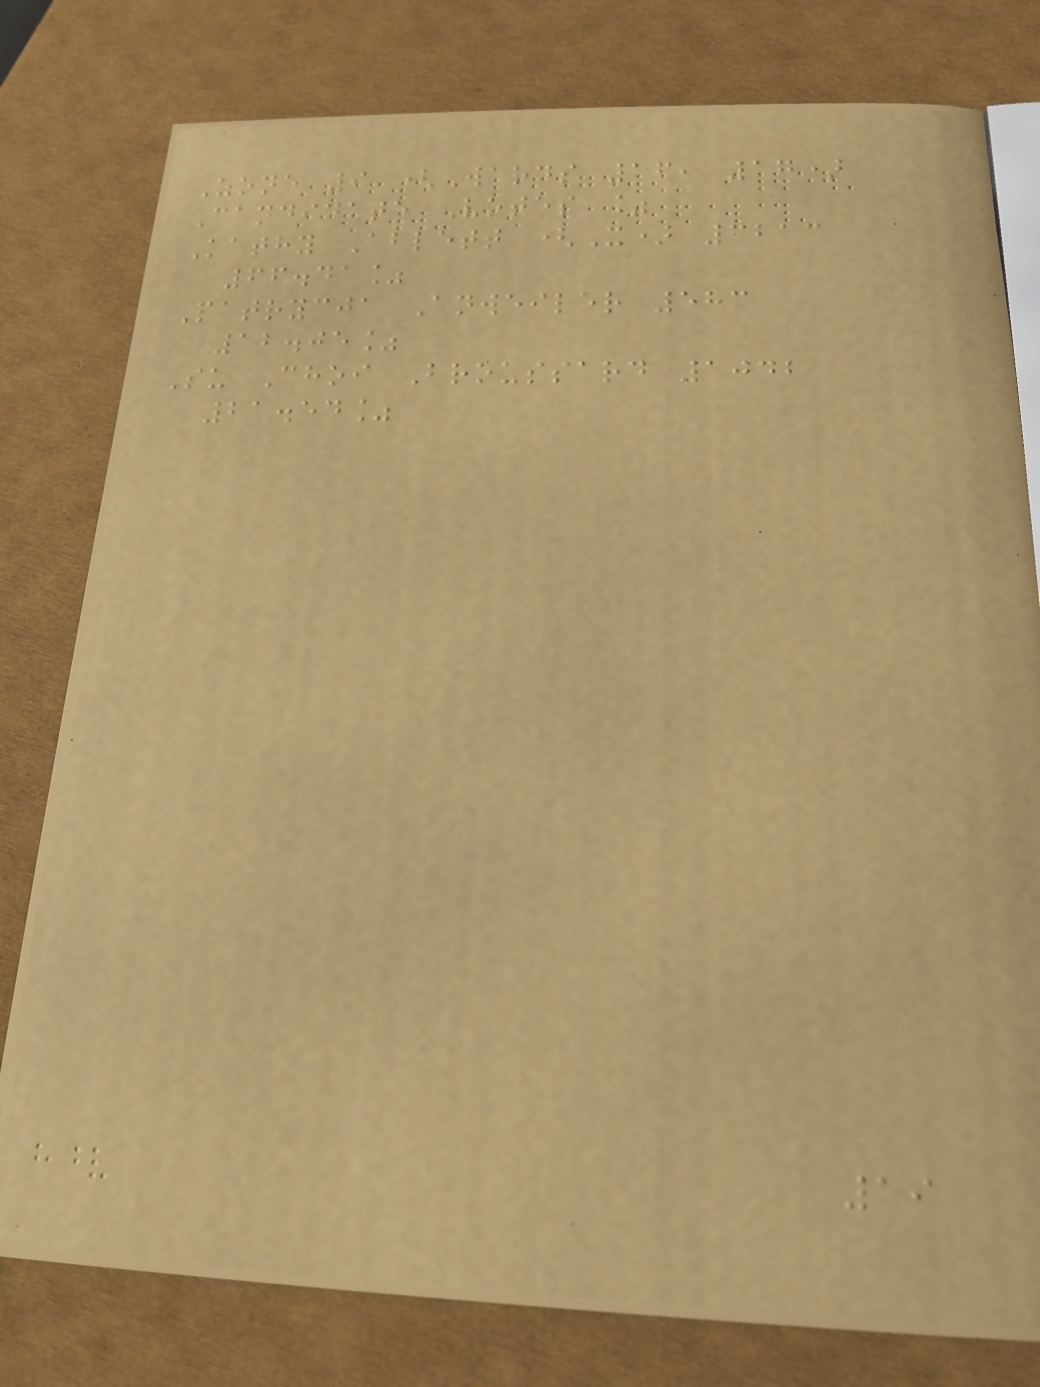Zone 9 (Wards 16, 17)
Candidate Votes %
Kathy Ablett (X) 3213
66.41%
Patrycja Anweiler 583
12.05%
Su Choi Broussard 1042
21.54%
19
